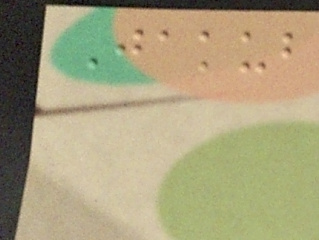Jakub
